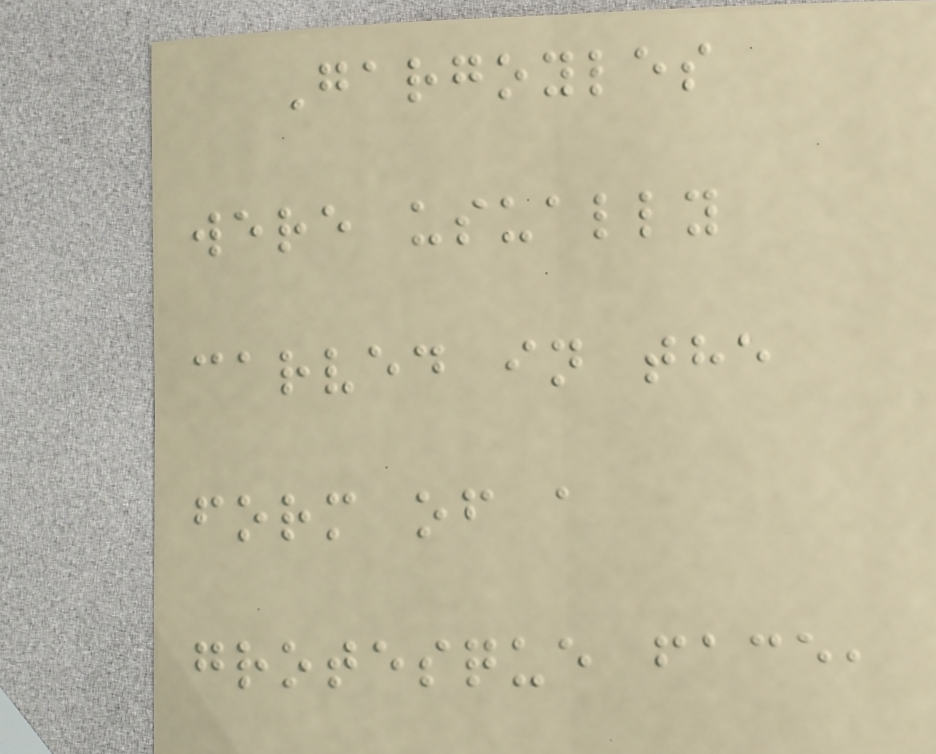Gargoyles
were usually
carved in the
form of a
grotesque face,
